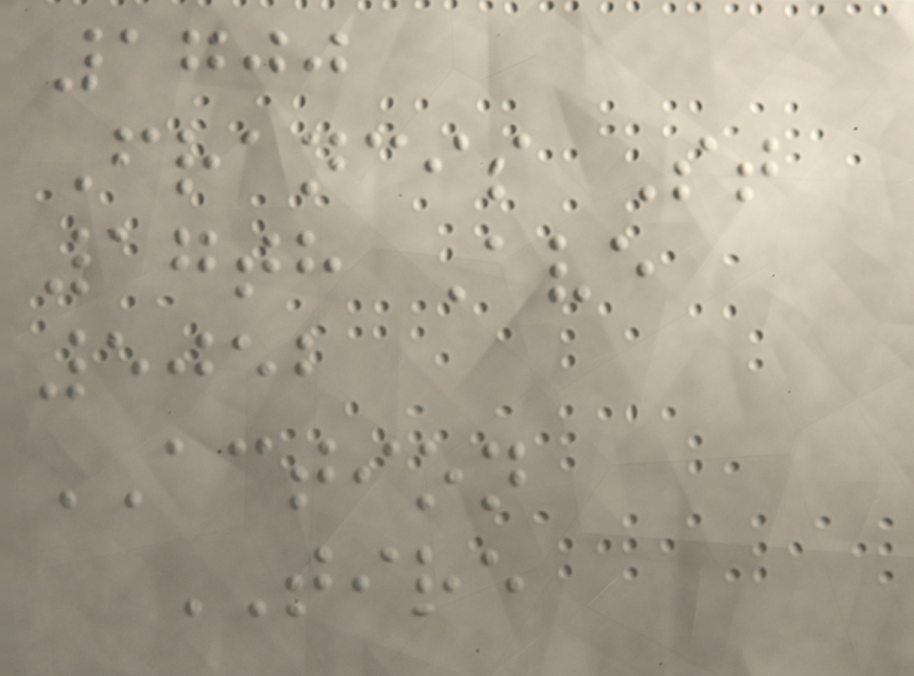1700
Francis St
17th Ave
5052
ACTION
TIRE
